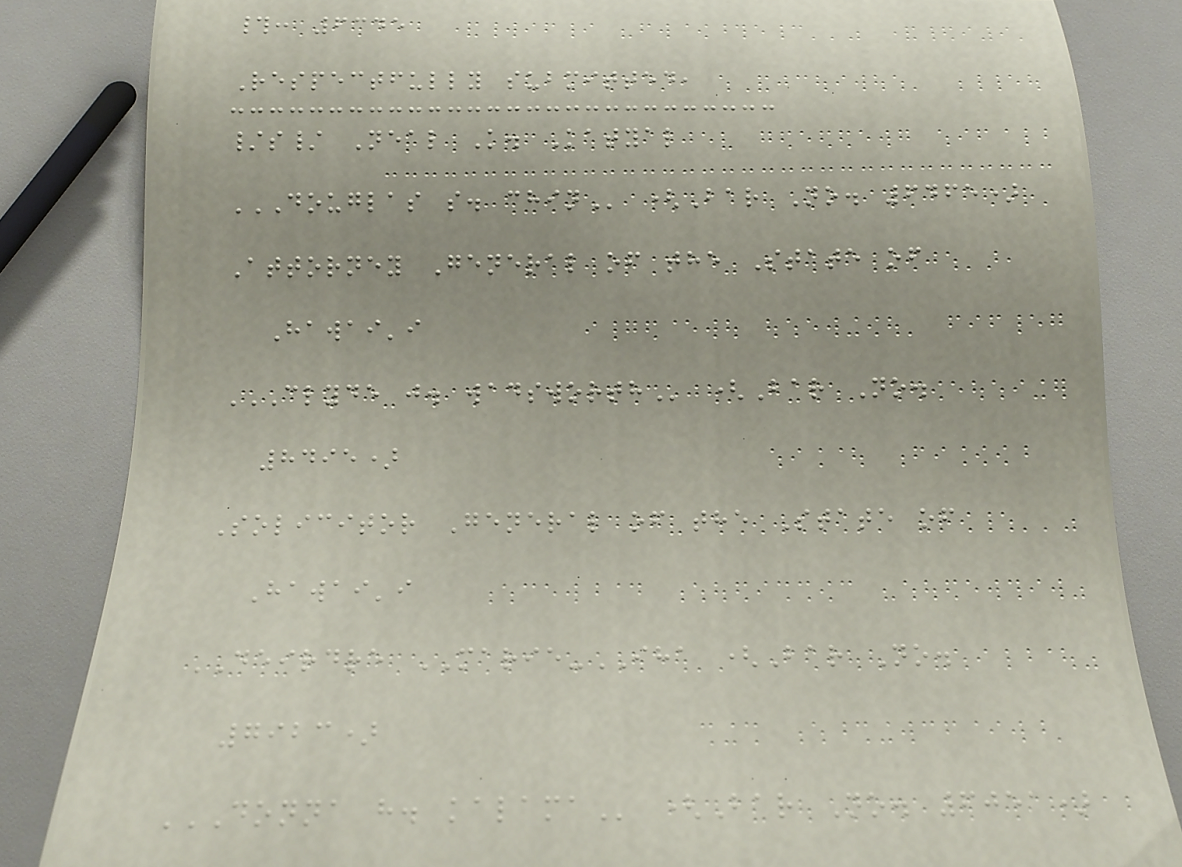#: 6345
Respectfully submitted,
/s/ Neal K. Katyal
DOUGLAS S. CHIN (Bar No. 6465)
Attorney General of the State of
Hawai'i
CLYDE J. WADSWORTH (Bar No.
8495)
Solicitor General of the State of
Hawai'i
DEIRDRE MARIE-IHA (Bar No.
7923)
DONNA H. KALAMA (Bar No. 6051)
